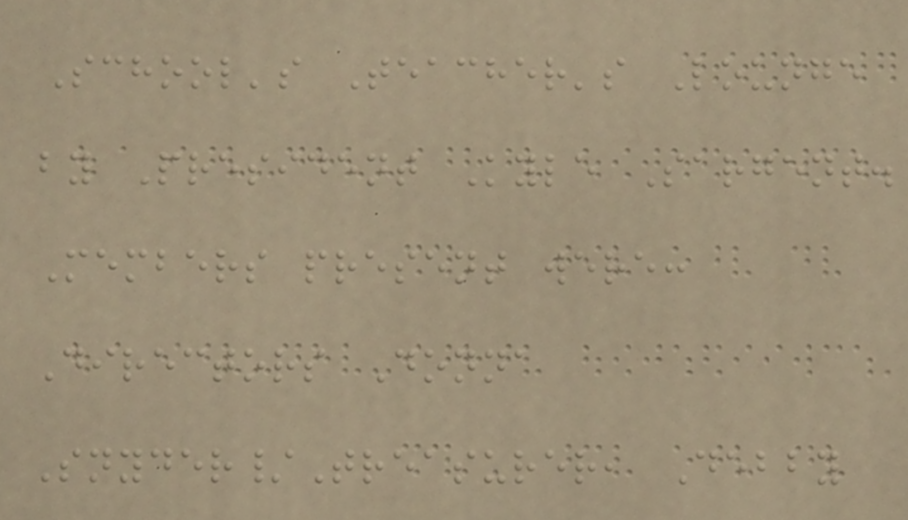School's Teacher's Lounge
by President Kyle Sargent.
Members present were:
Directors Donna
Snyder/Treasurer, Debby
